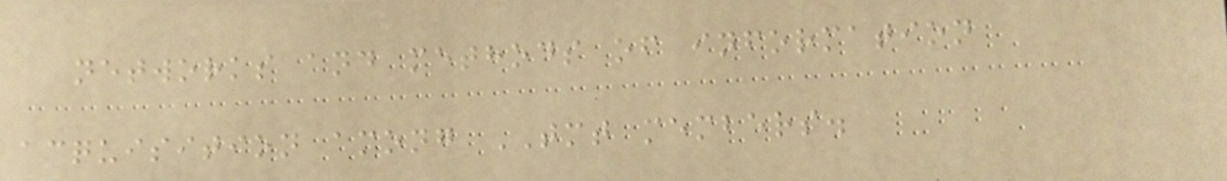networks and methods of information
acquisition among TMT members.
